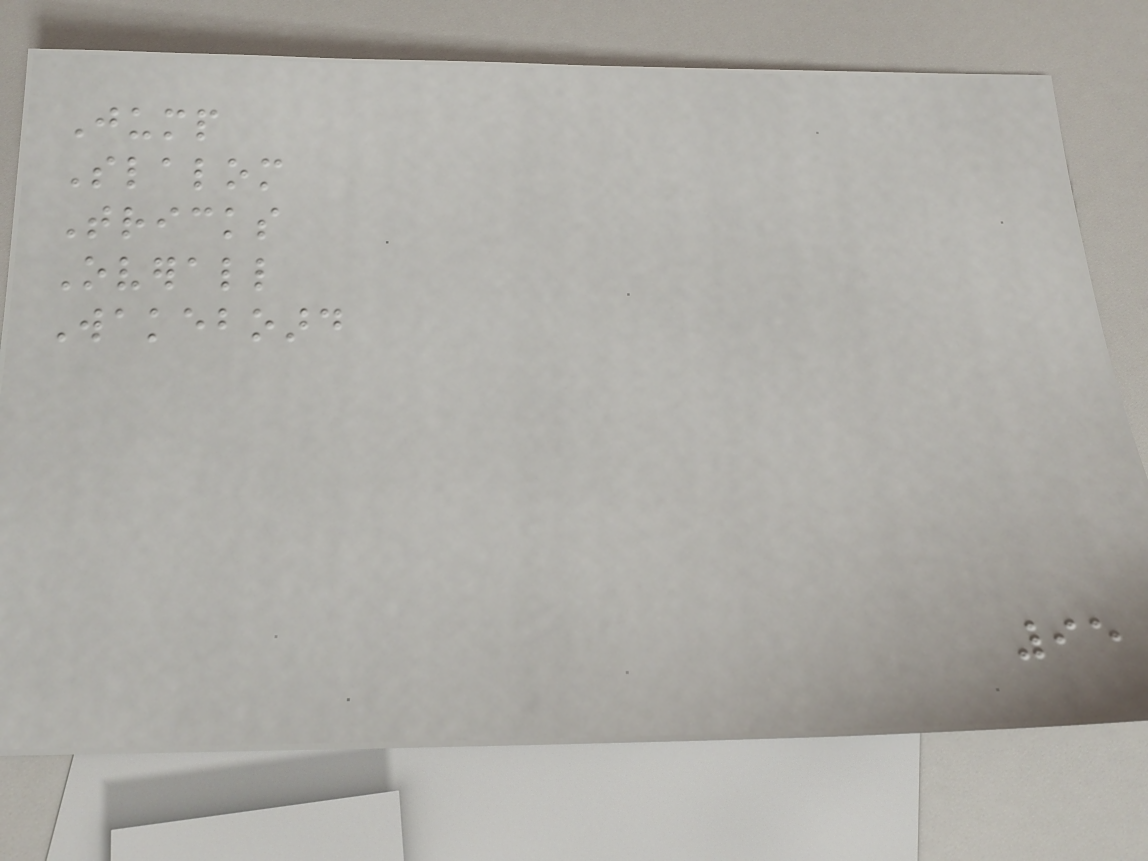Jump
Slalom
Tricks
Overall
Wakeboard
95
